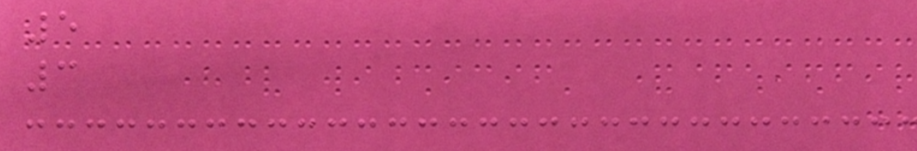5
3
